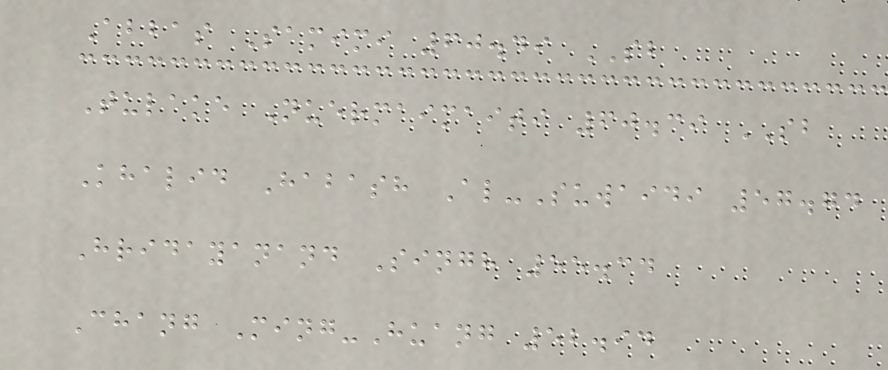Abbas Samimi 60.49 SB
Tulake Nuermaimaiti 60.39 SB
Khalid Habash Al-Suwaidi 57.74
Hridayanand Singh 55.34
Chang Ming-Huang 52.94
